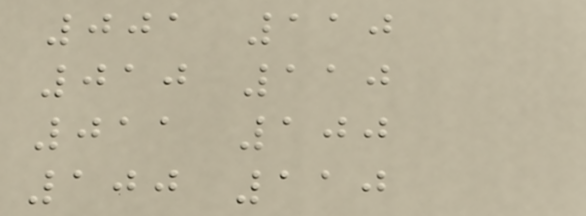001 110
010 110
011 100
100 110
